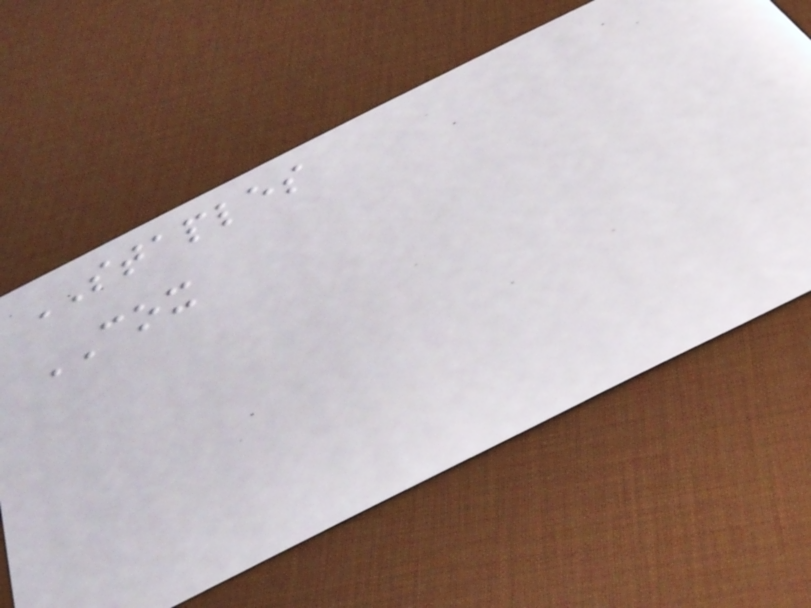STAPLES
COX
